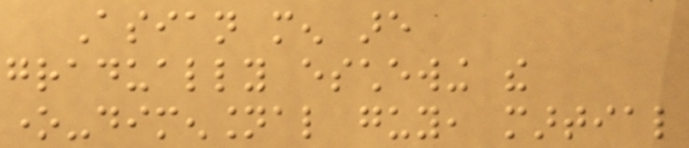Asian men are
gradually eschewing the
one-dimensional guy, martial
